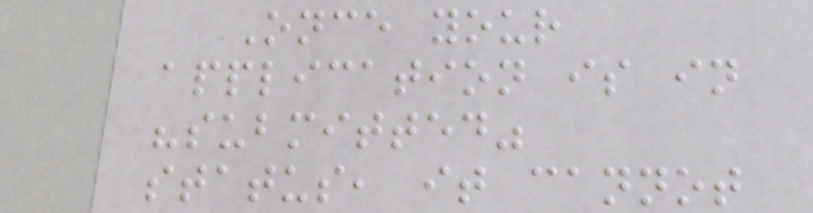Once your
application is in
"submitted"
status, it cannot
